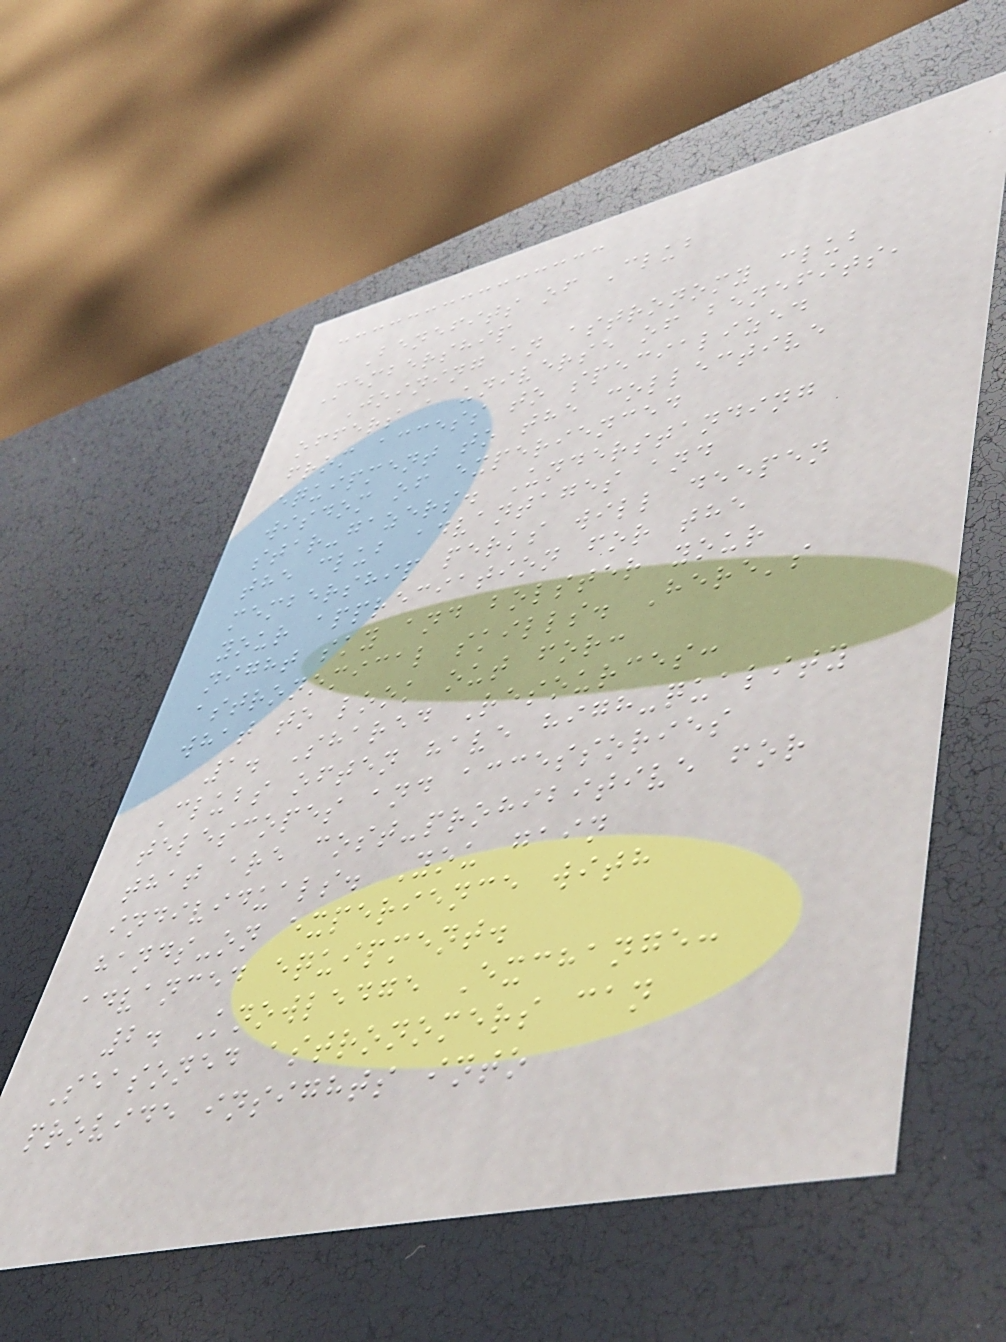Benefits of Club
Membership
Joining an astronomy club
offers a universe of benefits,
from access to specialized
equipment to the collective
wisdom of experienced
star-gazers. Understanding
the club advantages and
membership perks will deepen
your appreciation for the
night sky and bolster your
astronomical skills. Here's
what to look out for:
1. Shared Resources:
Clubs often have high-quality
telescopes and accessories
that are cost-prohibitive for
individuals. You gain
hands-on experience with
advanced equipment.
2. Knowledge Exchange:
Seasoned astronomers can
provide insights into
